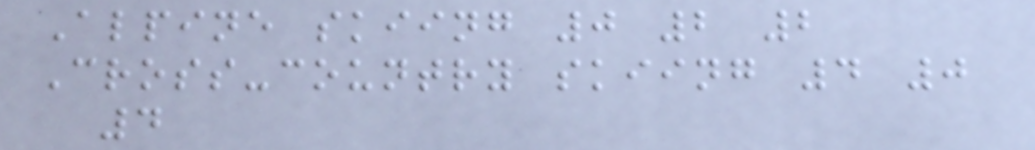Alpine skiing 0 2 2
Cross-country skiing 4 0
4
